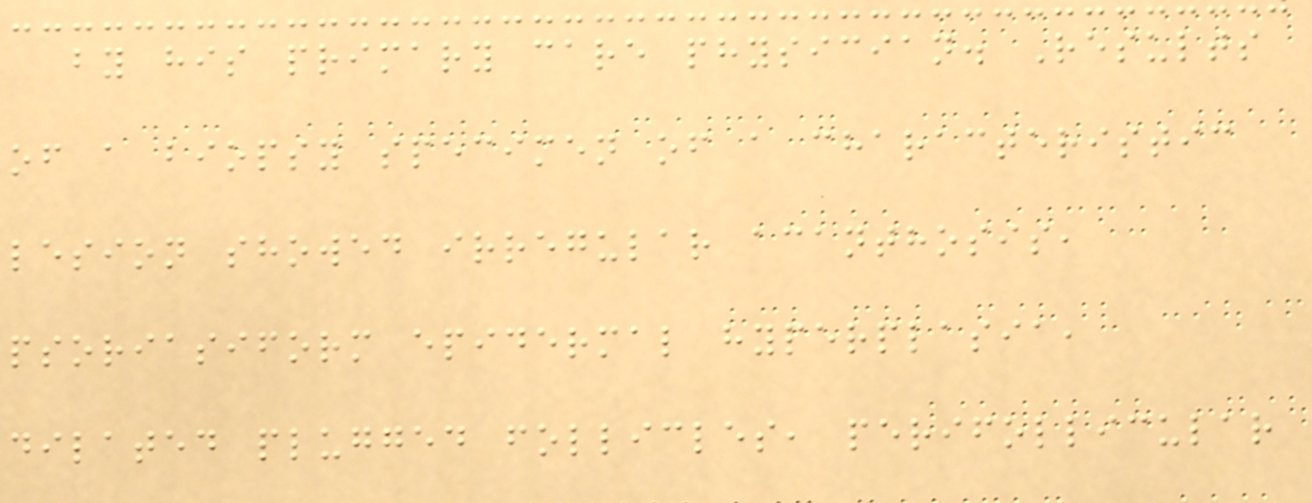by his primary care physician. Results
of a biopsy specimen of a characteristic
lesion showed irregular acanthosis,
psoriasiform epidermal hyperplasia,
dilated plugged follicles, perifollicular
